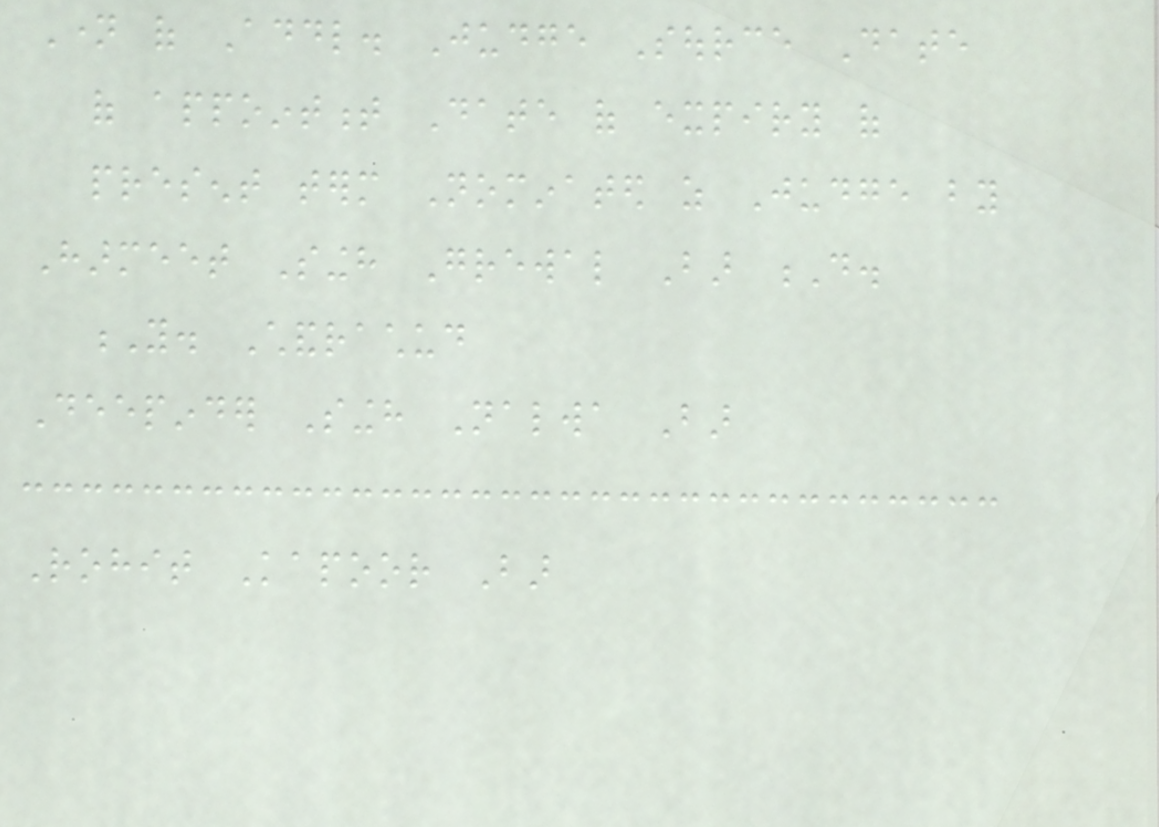Name of Addl. Judge Source Date
of appointment Date of expiry of
present term Nominated as Judge by
Harmeet Singh Grewal Bar D.
Y. Chandrachud
Deepinder Singh Nalwa Bar
Rohit Kapoor Bar
